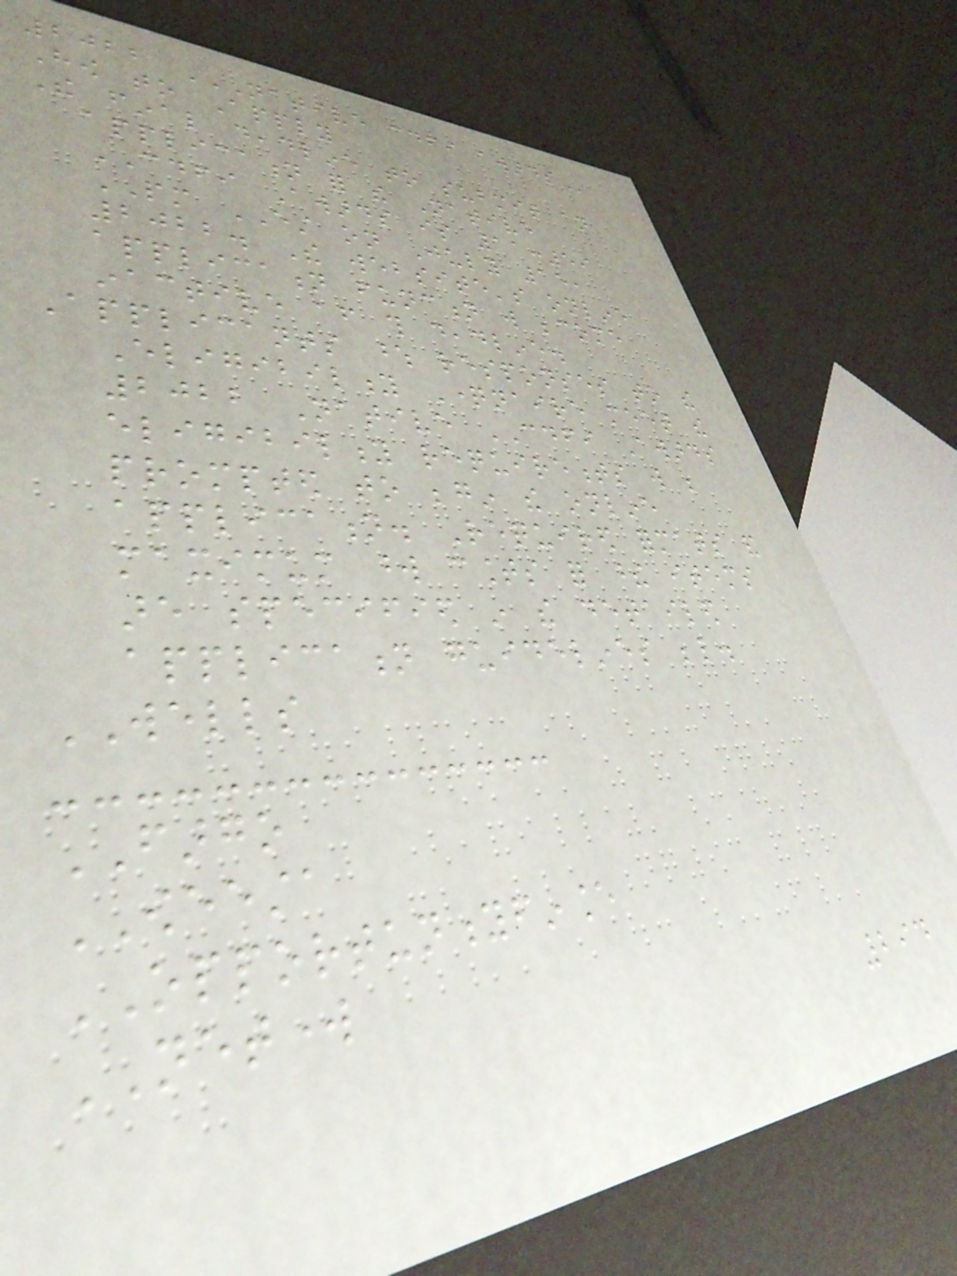2022 NATIVE CDFI AWARDS
How to Apply
The final deadline to submit an
application for the Native
CDFI Awards is 11:59
PM EST on July 15,
2022. The website's online
application function will become
inactive after this deadline.
Applicants whose responses to the
Eligibility Questionnaire meet the
2022 Native CDFI Awards
eligibility requirements will be
prompted to begin the online
application. Required formats and
maximum word counts for these items
are specified in the detailed
application guidelines below.
WELLS
FARGO
OWEESTA
OPPORTUNITYFINANCE
NETWORK
294
